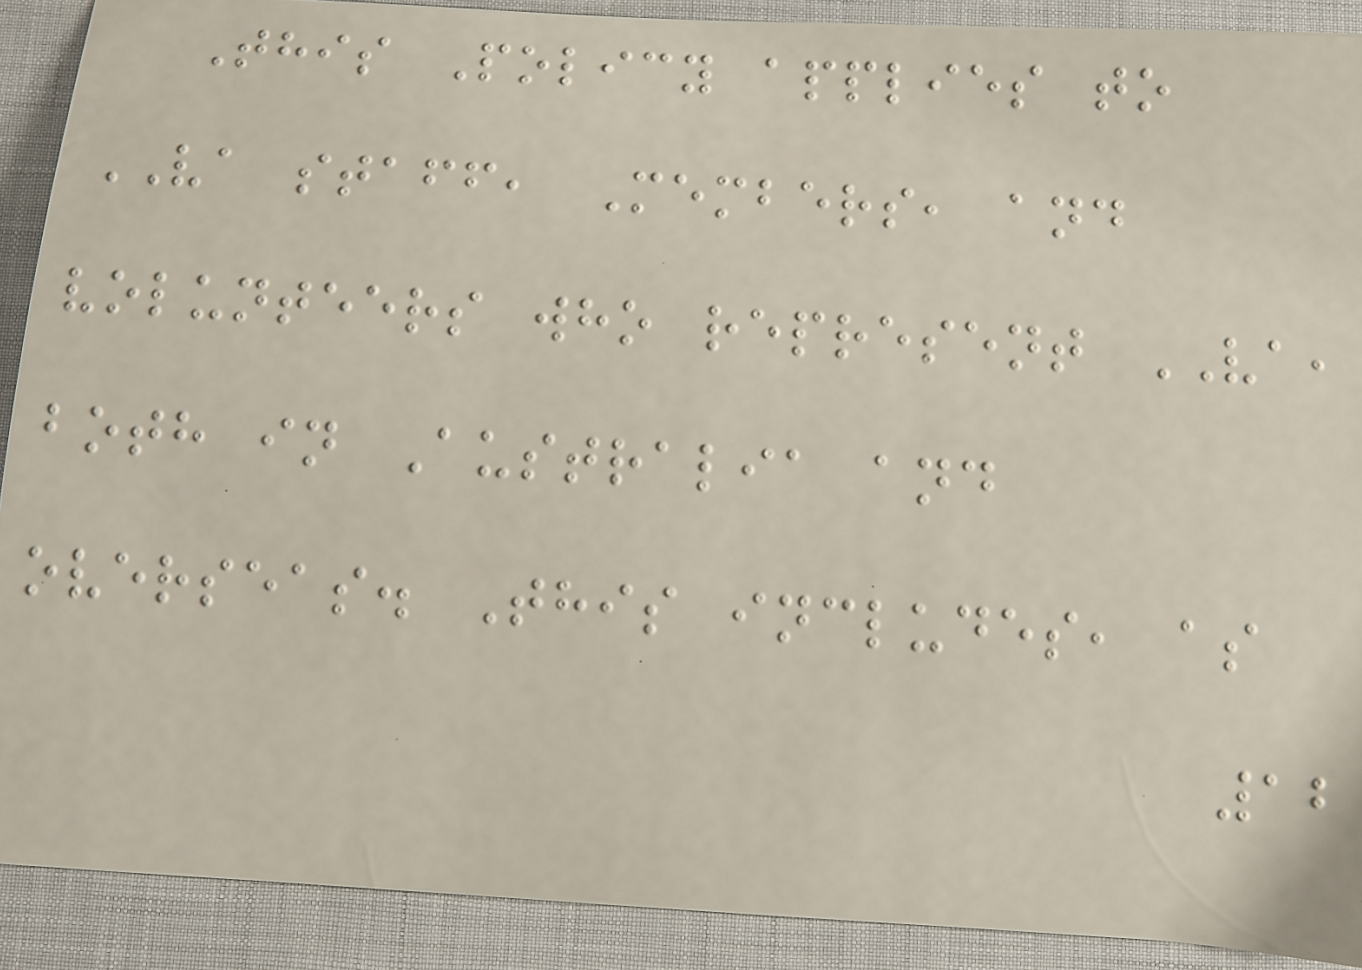This Policy applies to
VA staff, Members, and
volunteers who represent VA,
both in Australia and
overseas. This includes, as
12
